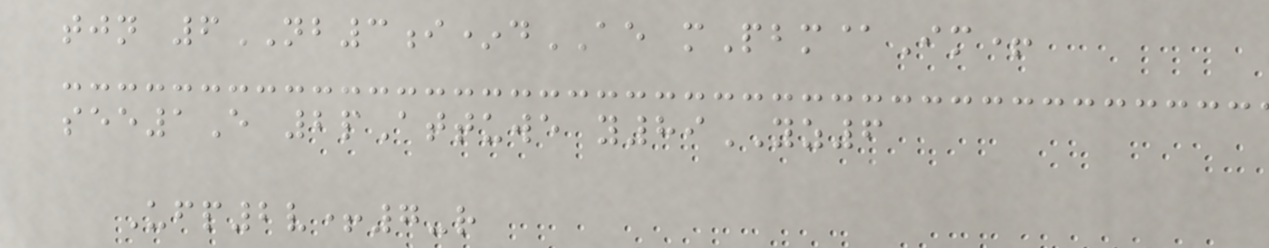tjn 6NB3i*dAE mPbm@Im+
see1E 2pAttuwe y89YZ6
Ufp2v+7-r
